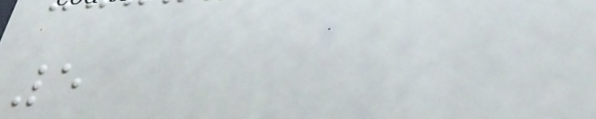5
